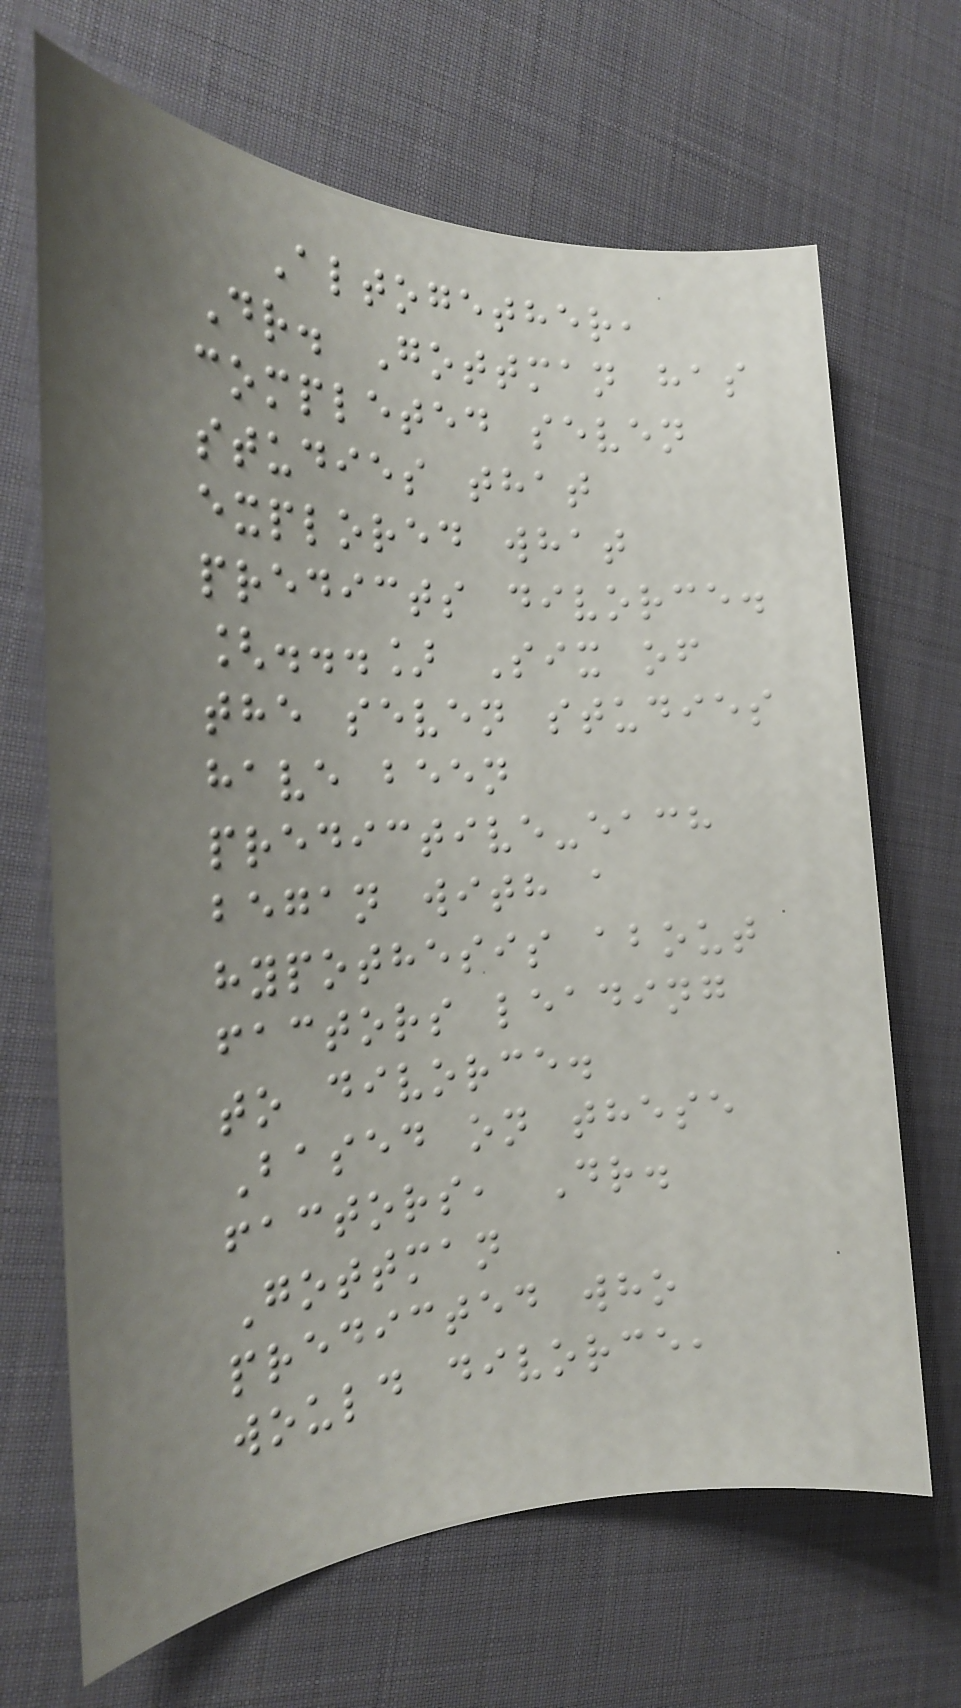Altogether,
Dr. Gottman has
completed seven
studies that
explored what
predicts divorce.
[...] Six of
the seven studies
have been
predictive-each
began with a
hypothesis about
factors leading
to divorce.
Based on these
factors, Dr.
Gottman
predicted who
would divorce,
